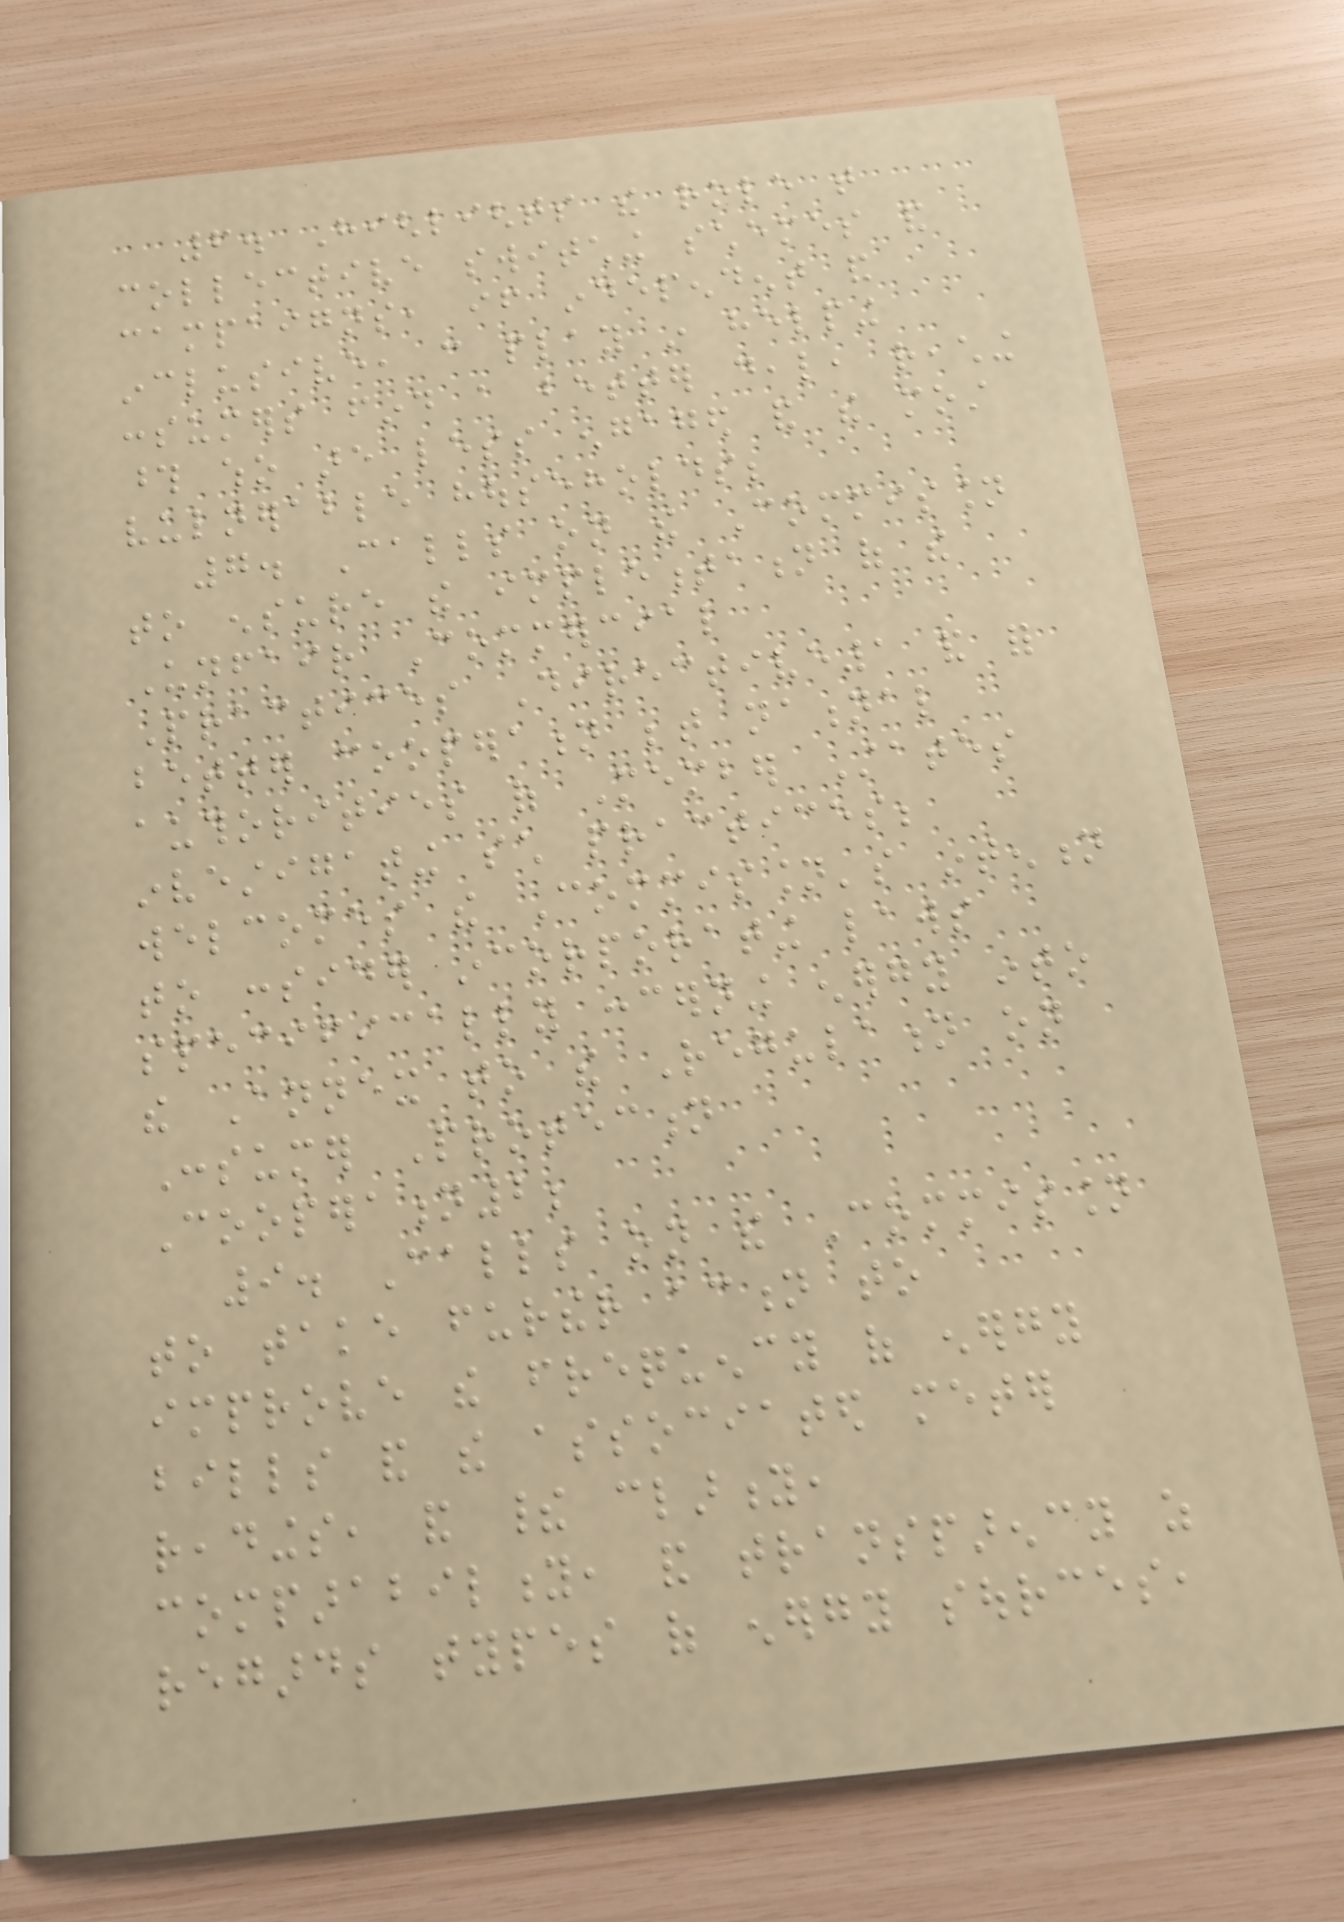6. Highlights the role that
collective switching schemes and
campaigns, if independent and
inclusive, can play in helping
consumers find a better deal, reaching
those who are less engaged and the most
vulnerable households;
7. Calls on the Commission
to ensure the implementation of the
Unfair Commercial
Practices Directive1 and for
better cooperation between national
authorities of Member States
investigating such practices;
welcomes the Commission's intention
to consider incorporating laws
specifically concerning energy into
the Annex to the Regulation on
Consumer Protection
Cooperation2;
9. Calls on the Commission
to take further action to
improve the frequency of energy
bills and the associated meter
readings, and their clarity,
comparability, and transparency as
regards types of energy sources,
